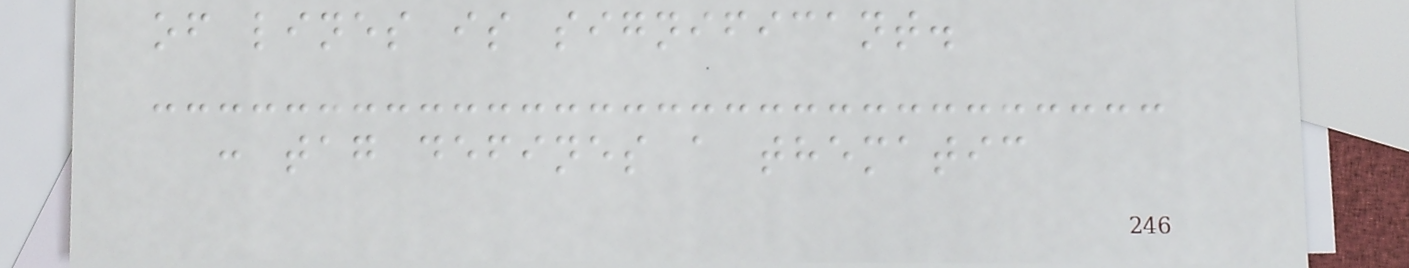of lines is significant.
: tag defines a thematic
